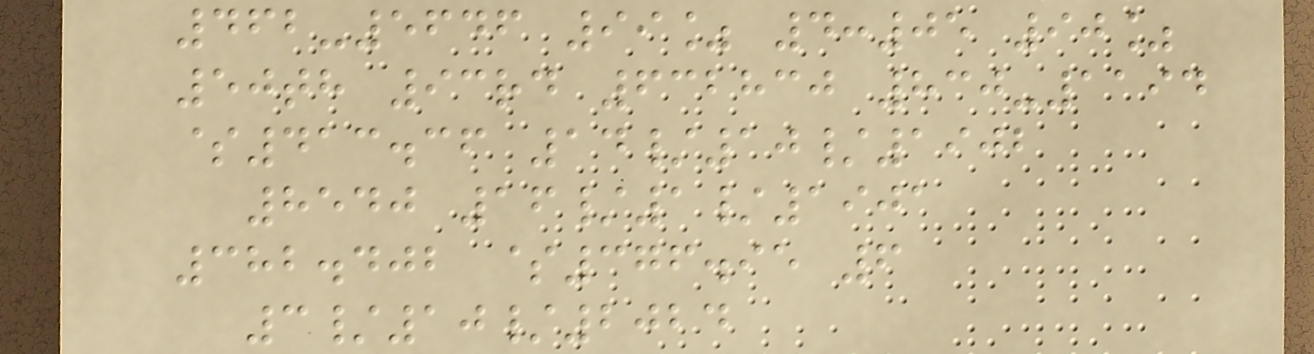462-5646 99% 4:05 90%
50th 93rd 632830 830-1194
$413.36 14/10/1902
8540 16/1/1901
382.402 $376.95 6
3/10/2024
